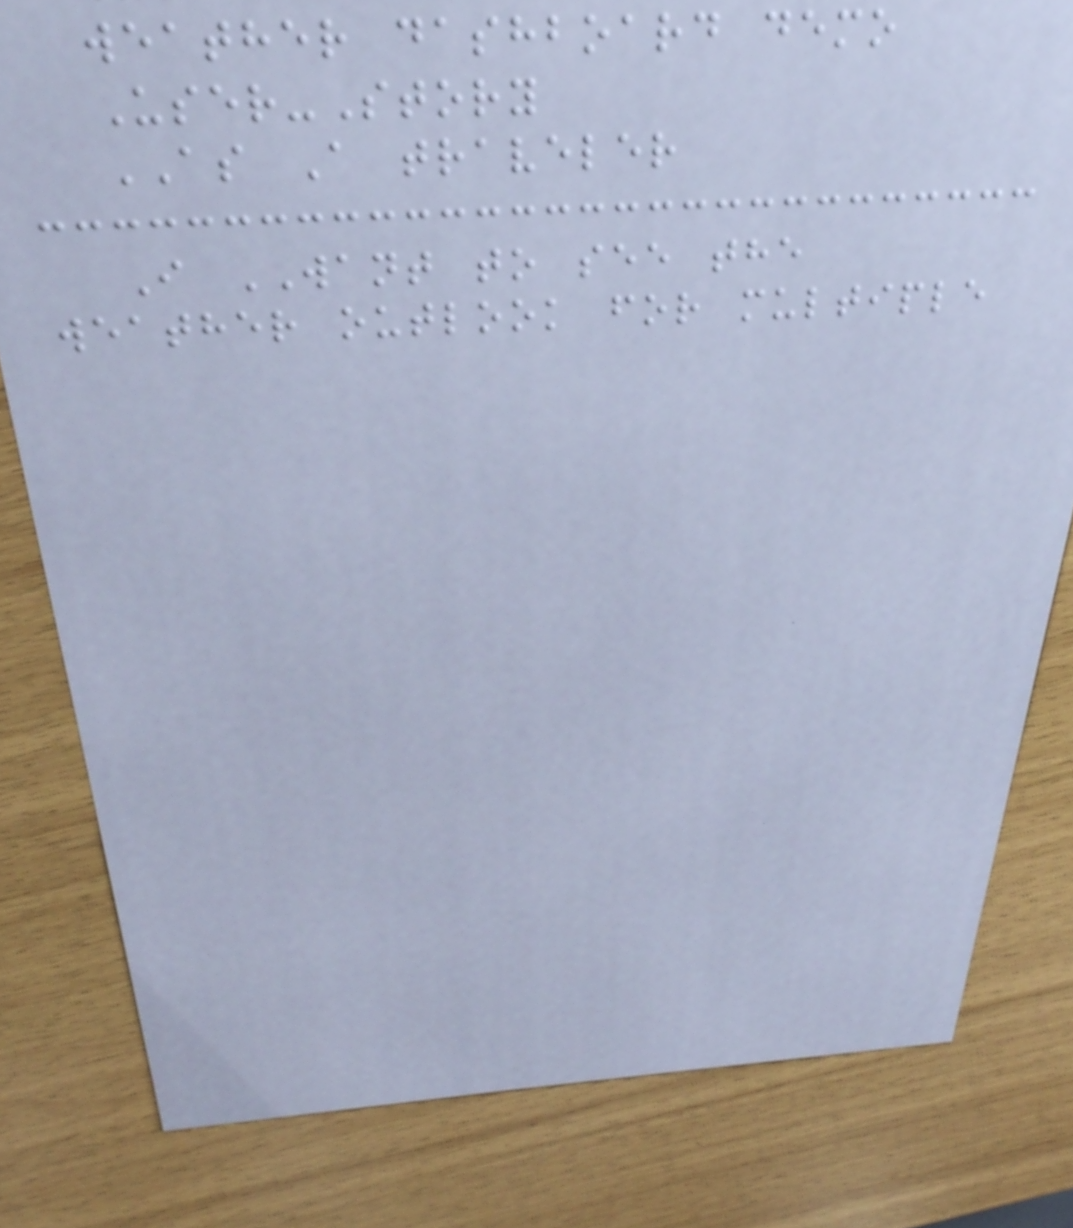weather dashboard demo
User-Story
AS A traveler
I WANT to see the
weather outlook for multiple
